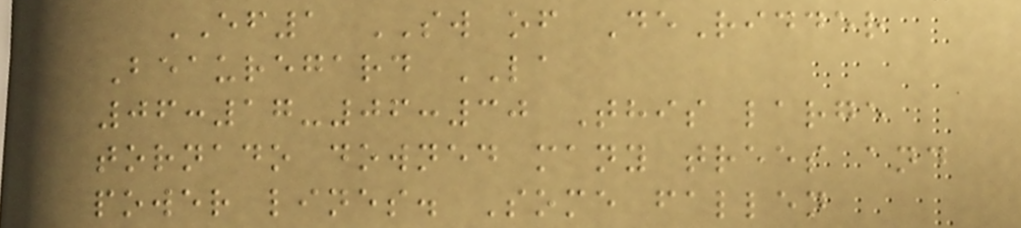EF1 SW of DeRidder
Beauregard LA
06:17-06:30 This large
tornado downed many trees and
power lines. Some fallen
